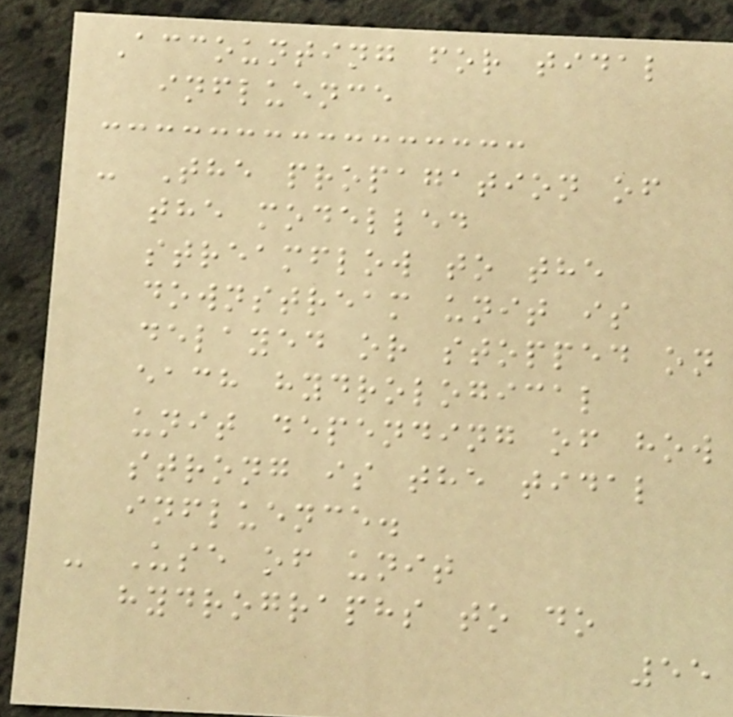Accounting for tidal
influence
- The propagation of
the modelled
streamflow to the
downstream unit is
delayed or stopped on
each hydrological
unit depending of how
strong is the tidal
influence.
- Use of unit
hydrographs to do
55
